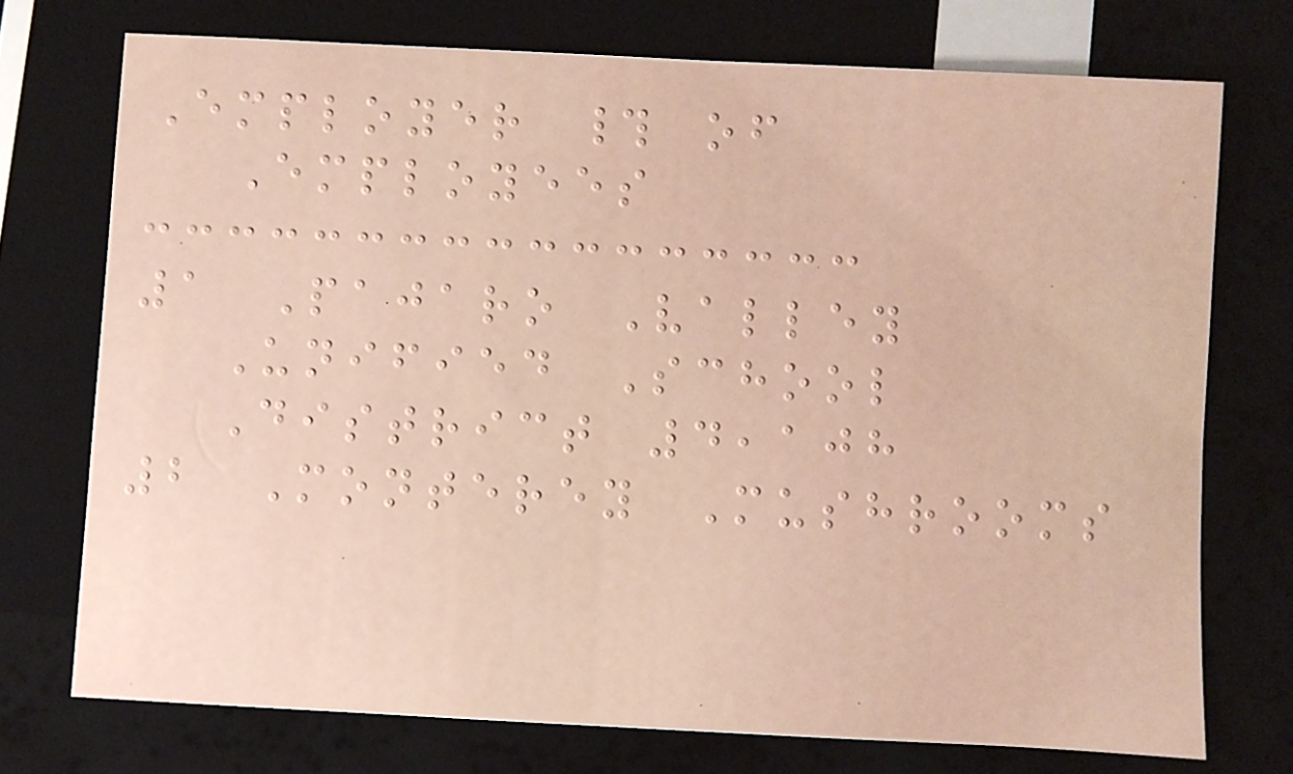Employer # of
Employees
1 Pajaro Valley
Unified School
District 4,108
2 Monterey Mushrooms
